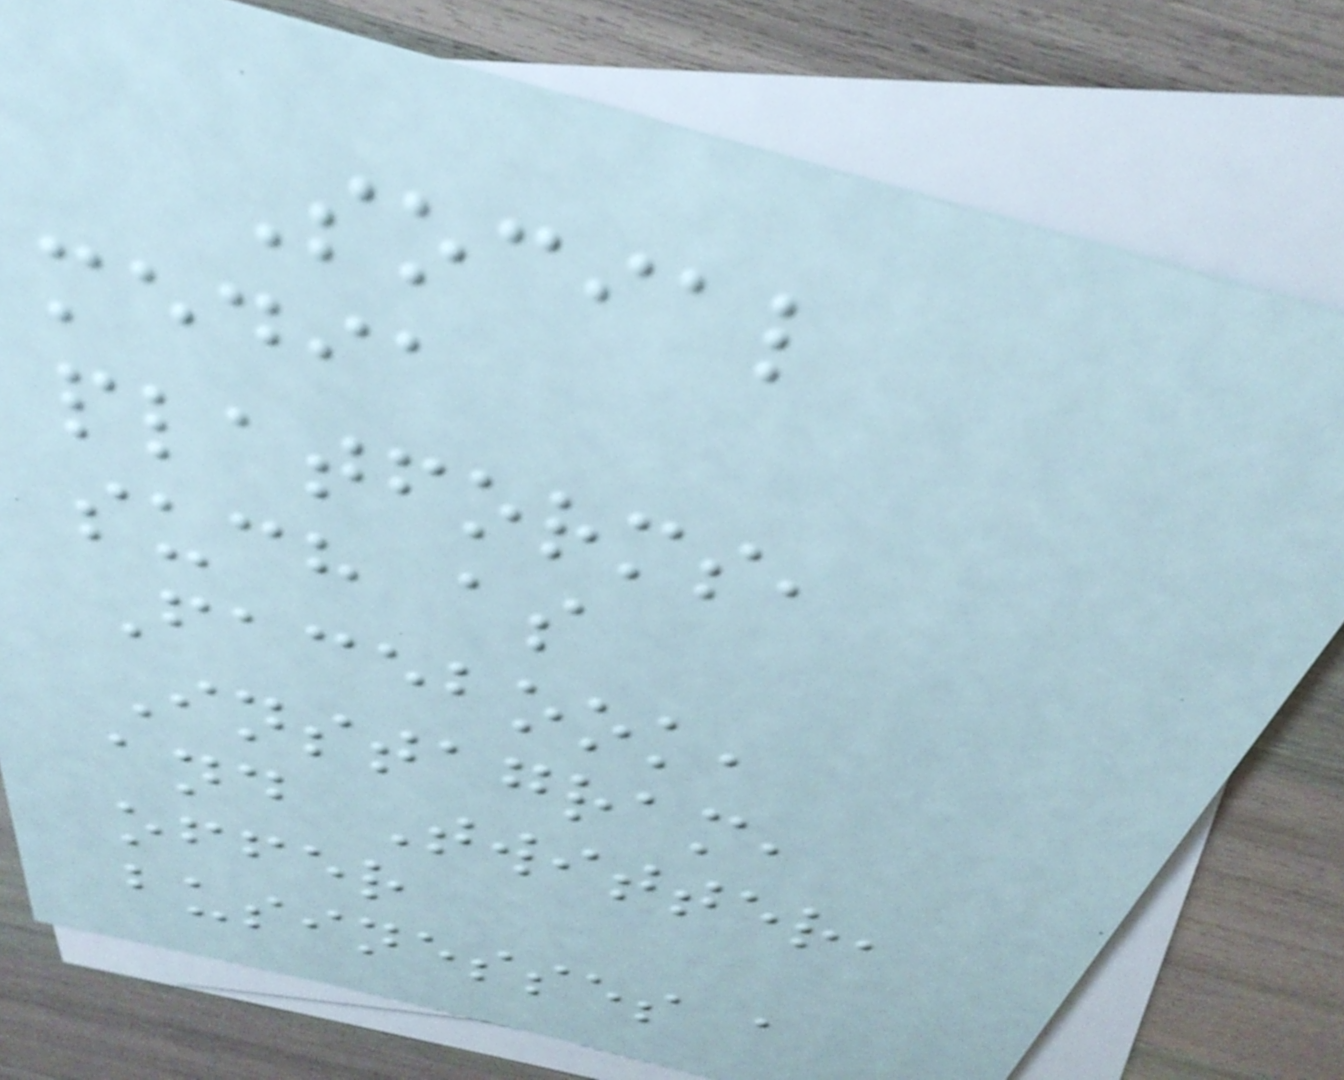Social
media
platforms,
such as
Facebook,
Instagram,
and Twitter,
offer
businesses a
